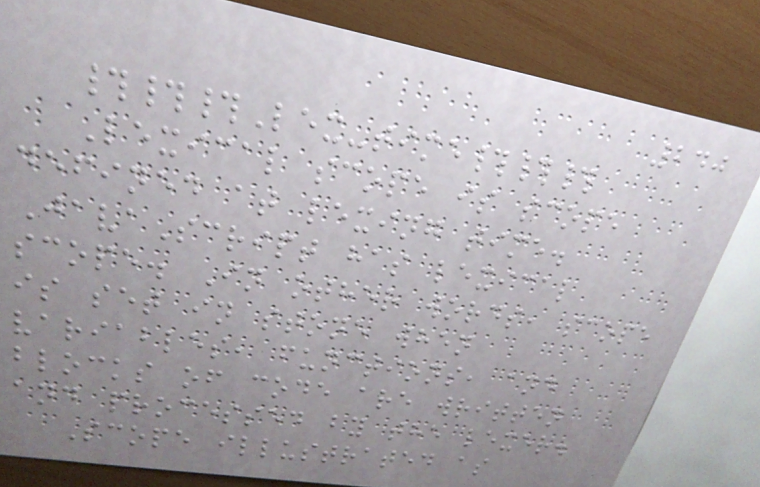240
###Lex-time###
Lexical scope is scope
defined at lexing time.
JavaScript has lexical
scope. In other words, scope
is set in stone when
variables, functions, and
blocks of code are written
and processed by the lexer.
Scope illustrated as
